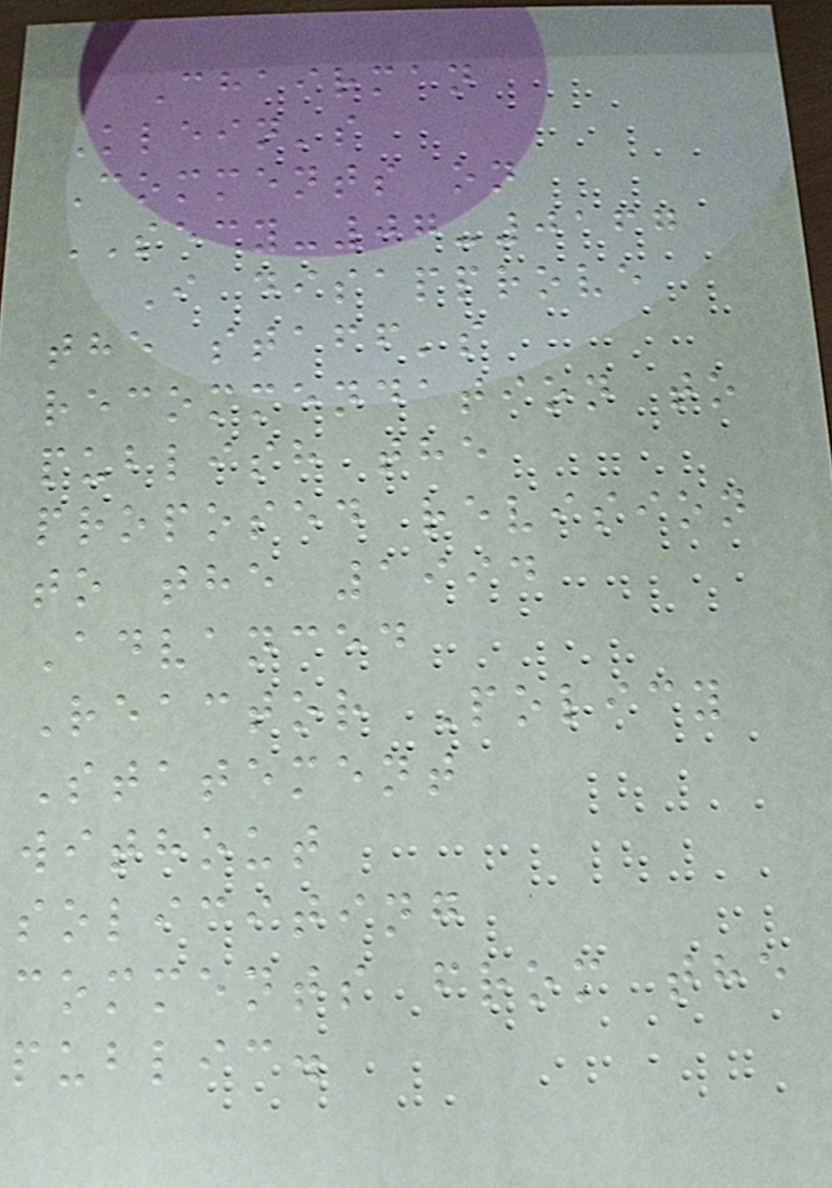Chairman
Klein's
Comments on
SECY-07-0167
I disapprove
the staff's
recommendation to
publish the
proposed revision
to the 1994
Advanced
Reactor Policy
Statement
without
soliciting
comments from the
public.
